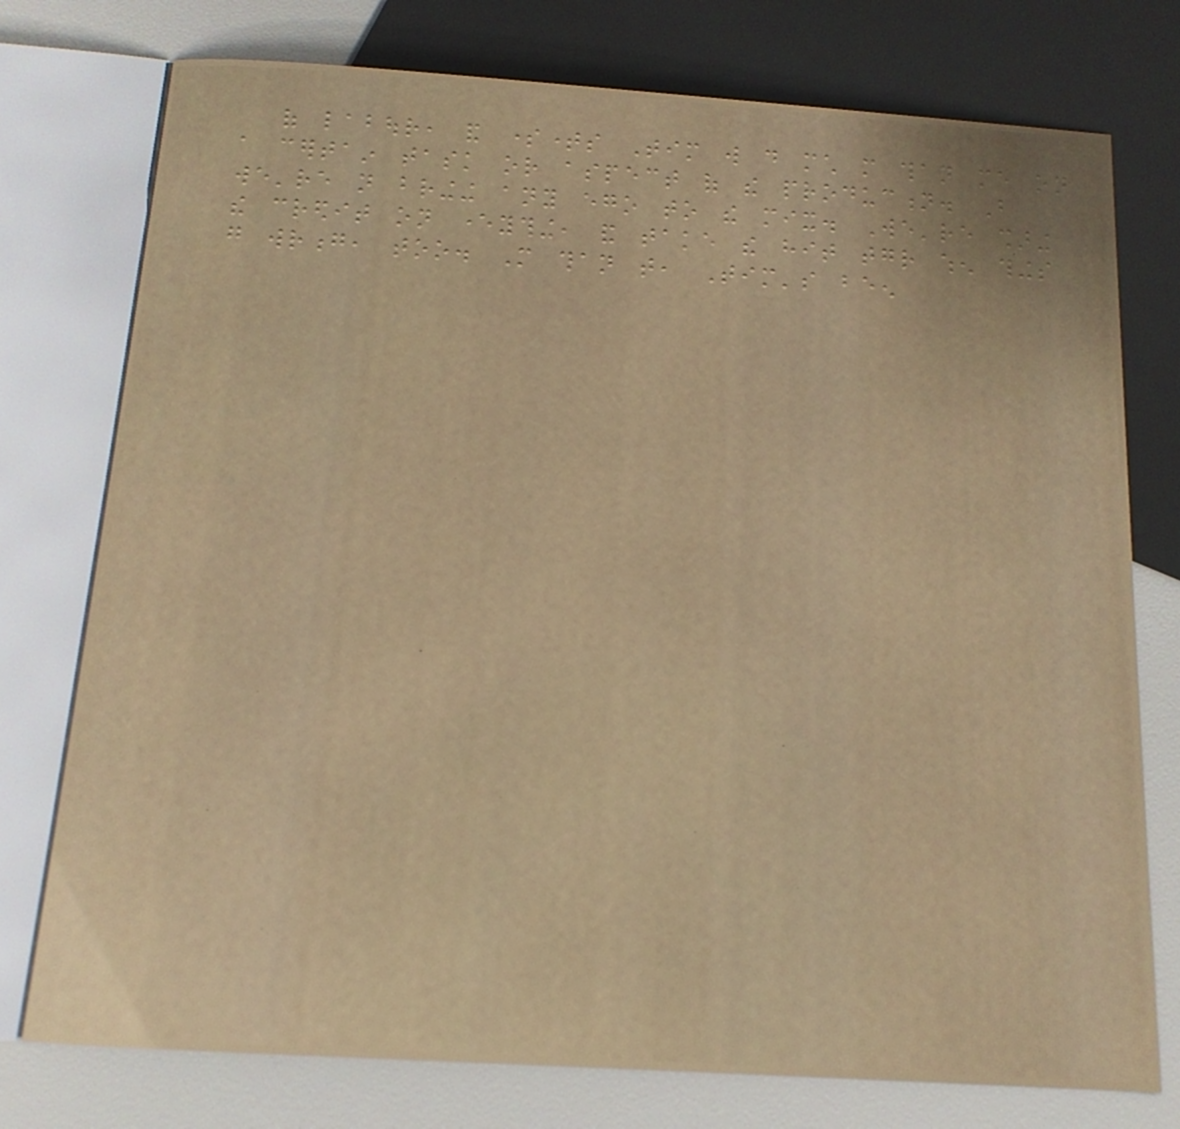of labour, and sometimes Tim will do much more than me on
a certain task or aspect of the production. But
we're not bringing any ego to the mix. We're sharing
the credit on everything, and take the hit together when things
go wrong, too. More than that, Tim's been
